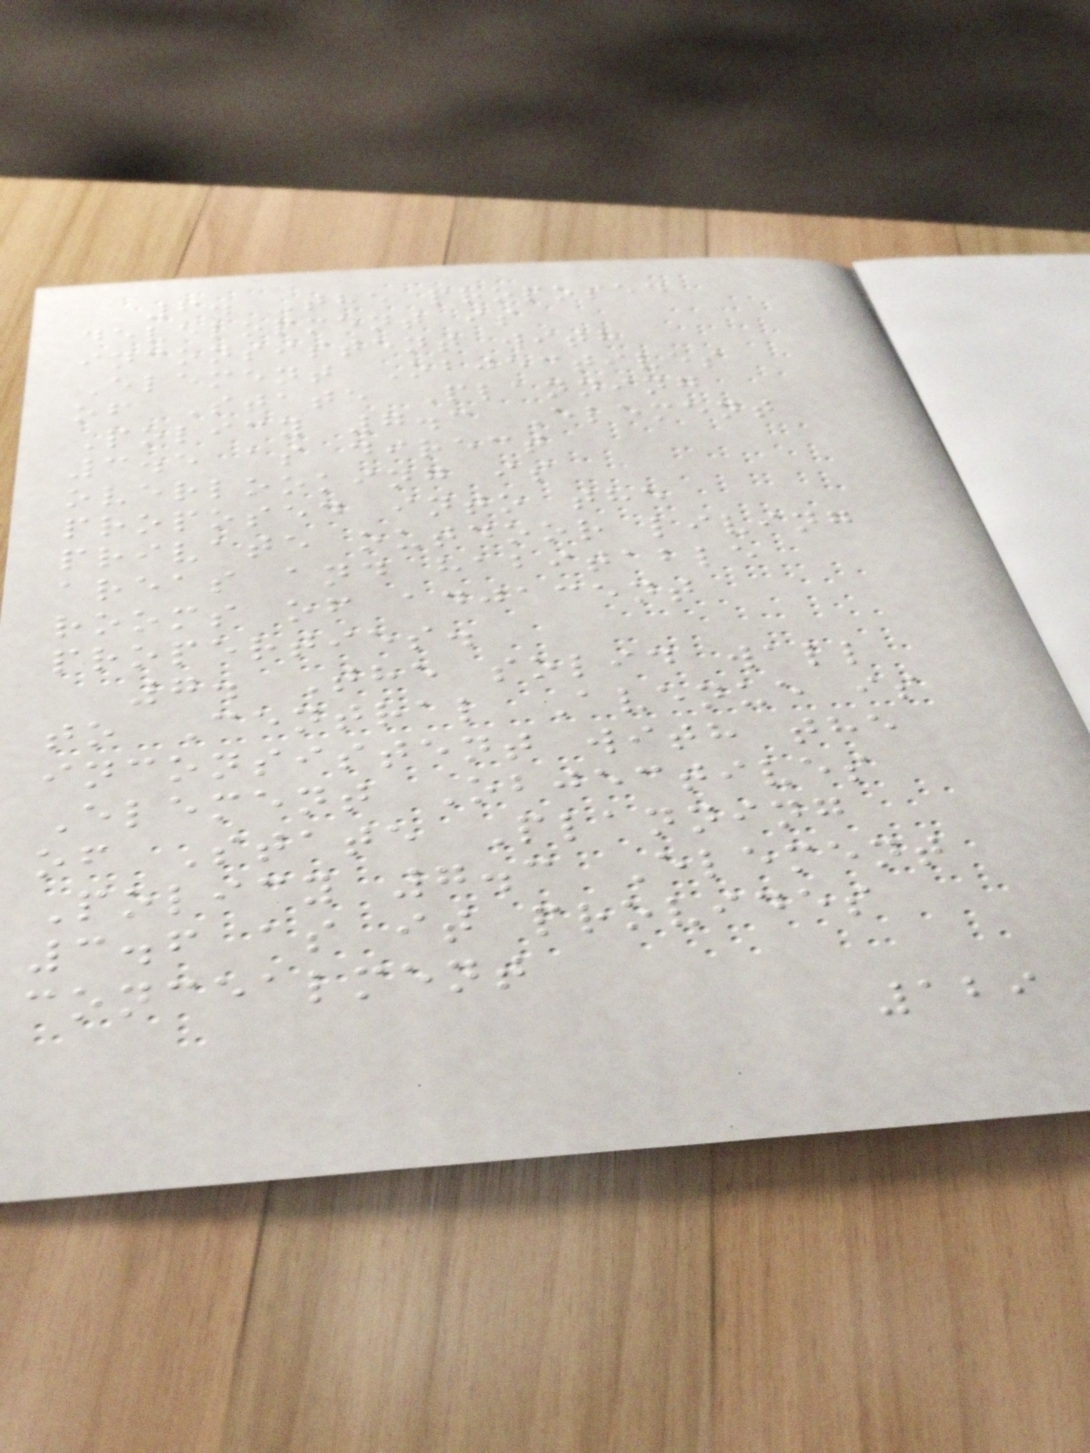6. The proposed
development is
inconsistent with
Element Objectives
of State Planning
Policy 7.3 Element
3.5 as direct
overlooking is
proposed into the
private outdoor living
areas and habitable
rooms of adjacent
properties.
7. The solid wall
to Central Avenue is
inconsistent with the
Element Objectives
of State Planning
Policy 7.3 Element
3.6 as it provides
concealment
129
